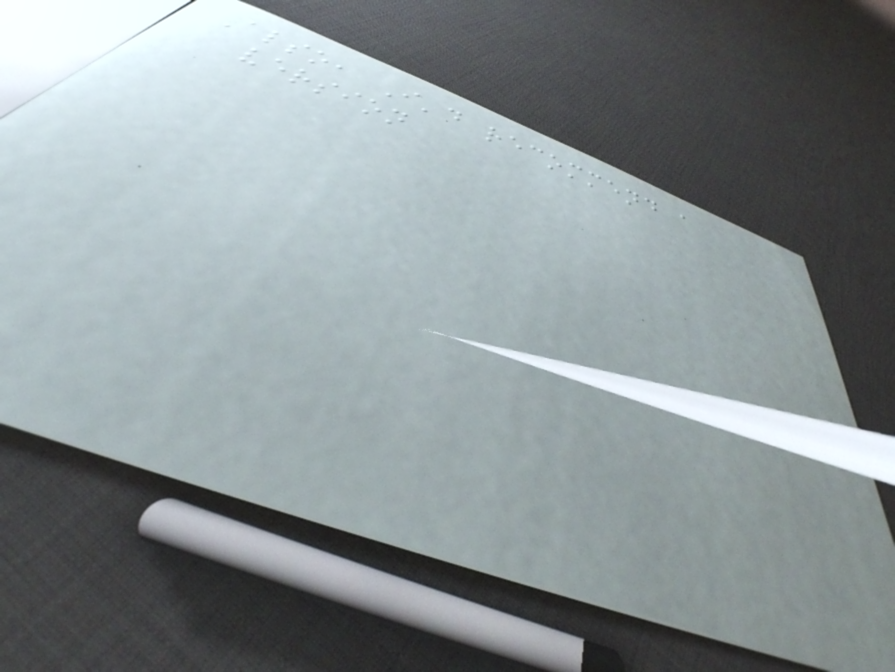Also, I'd recommend a
version
